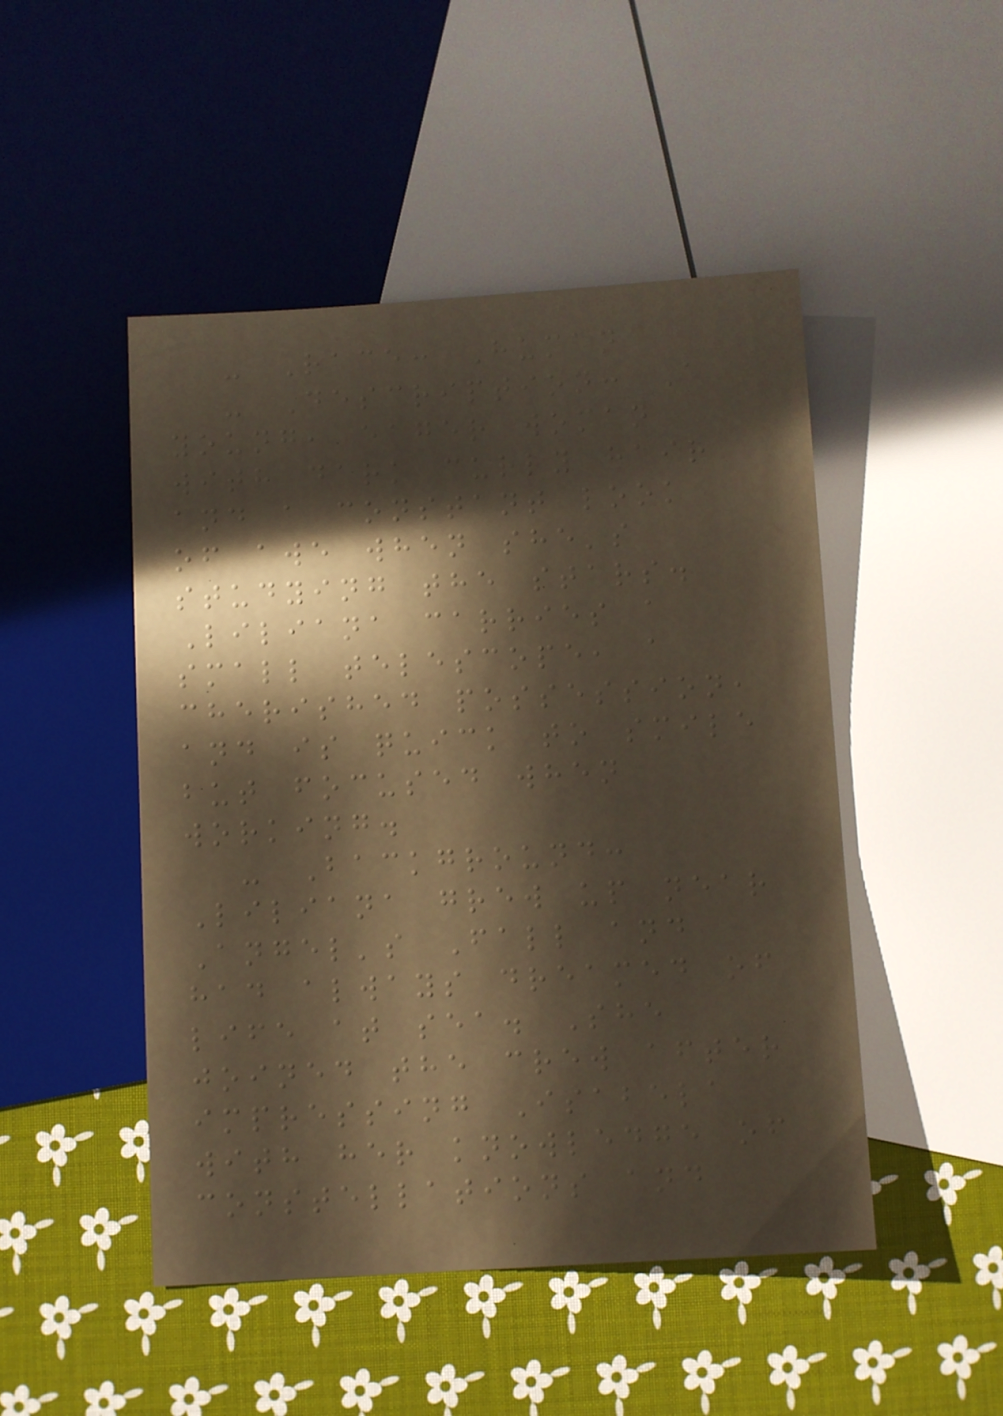- Race: Human
- Description: A
young, eager woman
with dark curly hair
and a constant look
of awe when she's
studying the stars.
Liliana carries a
small telescope, a
cherished possession,
and is quick to smile
but focused when
working.
- Background:
Liliana grew up near
Angel's Fall and
had always dreamed of
life at sea. She
joined the crew after
impressing Isabela
with her knowledge of
constellations and
